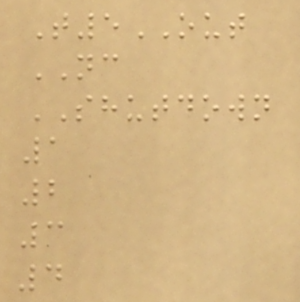T5OUT
NC
SHUTDOWN
1
2
3
4
